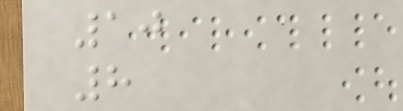10
8
